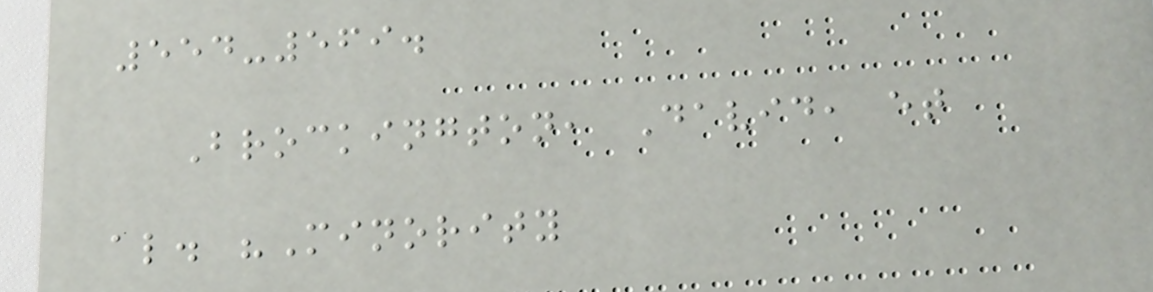554-569.
Brockington, David, et
al. "Minority
